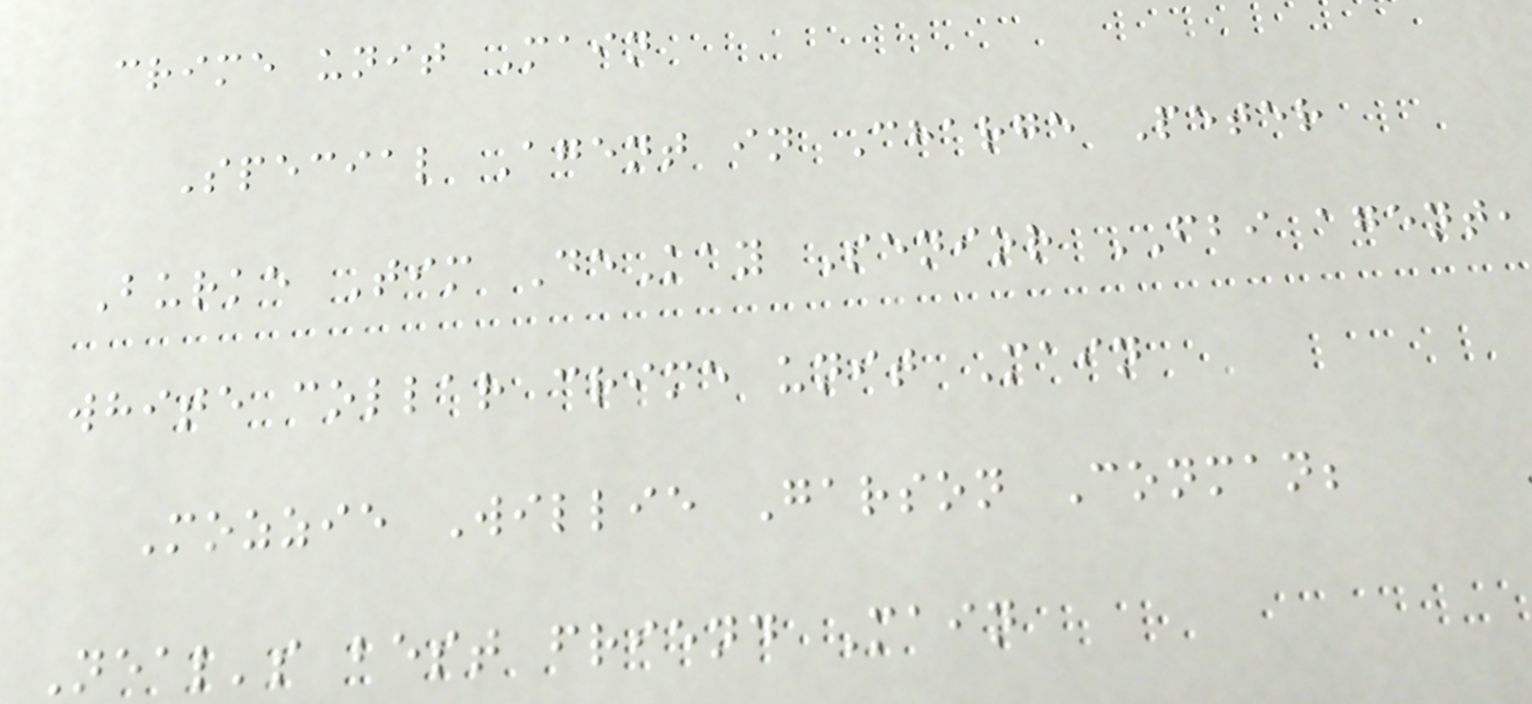crime unit Main
Special Agent in Charge Peter
Burke Tim DeKay Senior FBI agent,
white collar crime unit Main
Mozzie Willie Garson Conman;
Neal's best friend Main
